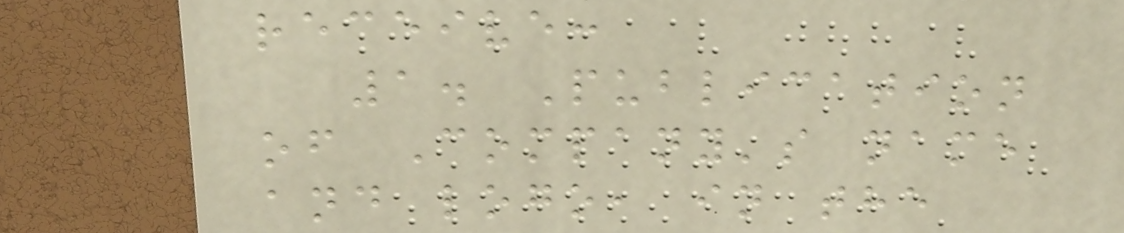receive:
1. Publication
of Company's name
and logo, in the
